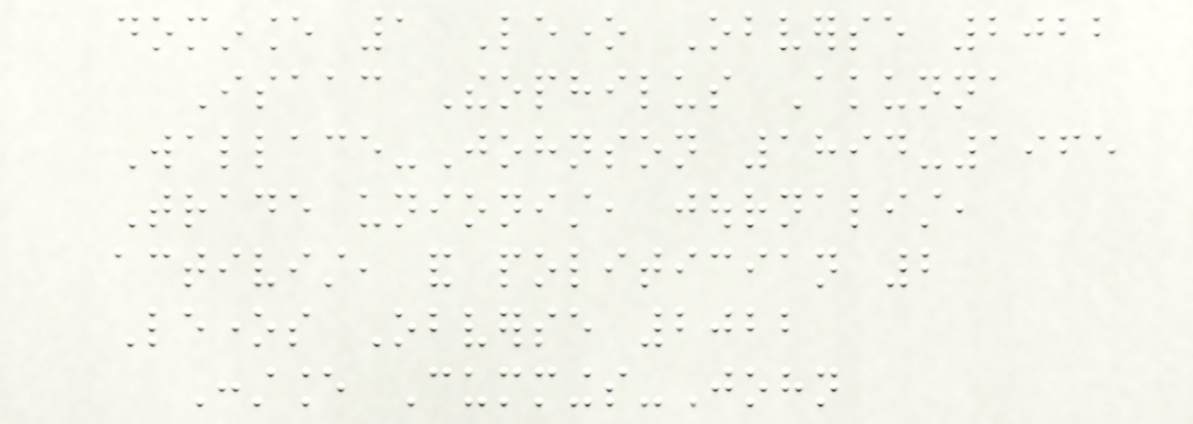dominance 1 Leone Obverse 2022
Isaac Theophilus Akunna
Wallace-Johnson 1894-1965
Trade unionist, journalist,
activist, and politician 2
Leones Obverse 2022
Constance Cummings-John
